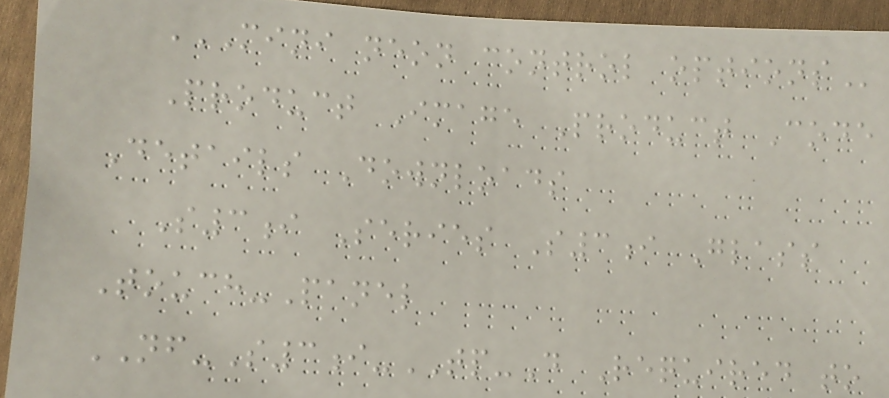MINI NEON CONTROL OPTIONS
Product Image Product Code
Details Downloads
S3i Series S3i Glass
Touch-Panel
NF-S3i-TP-D Required to
